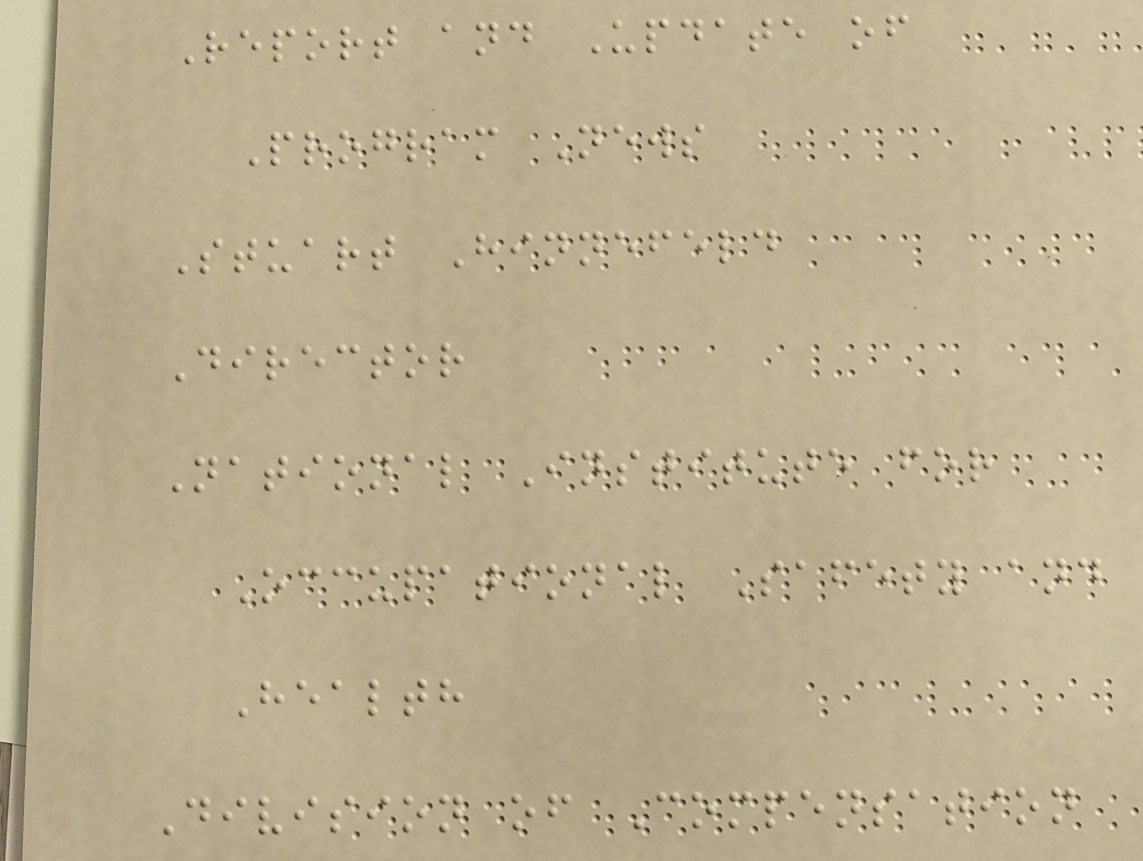Report and Update of
Program News
Stuart Hinnefeld
Director
National Institute for
Occupational Safety and
Health
Division of Compensation
